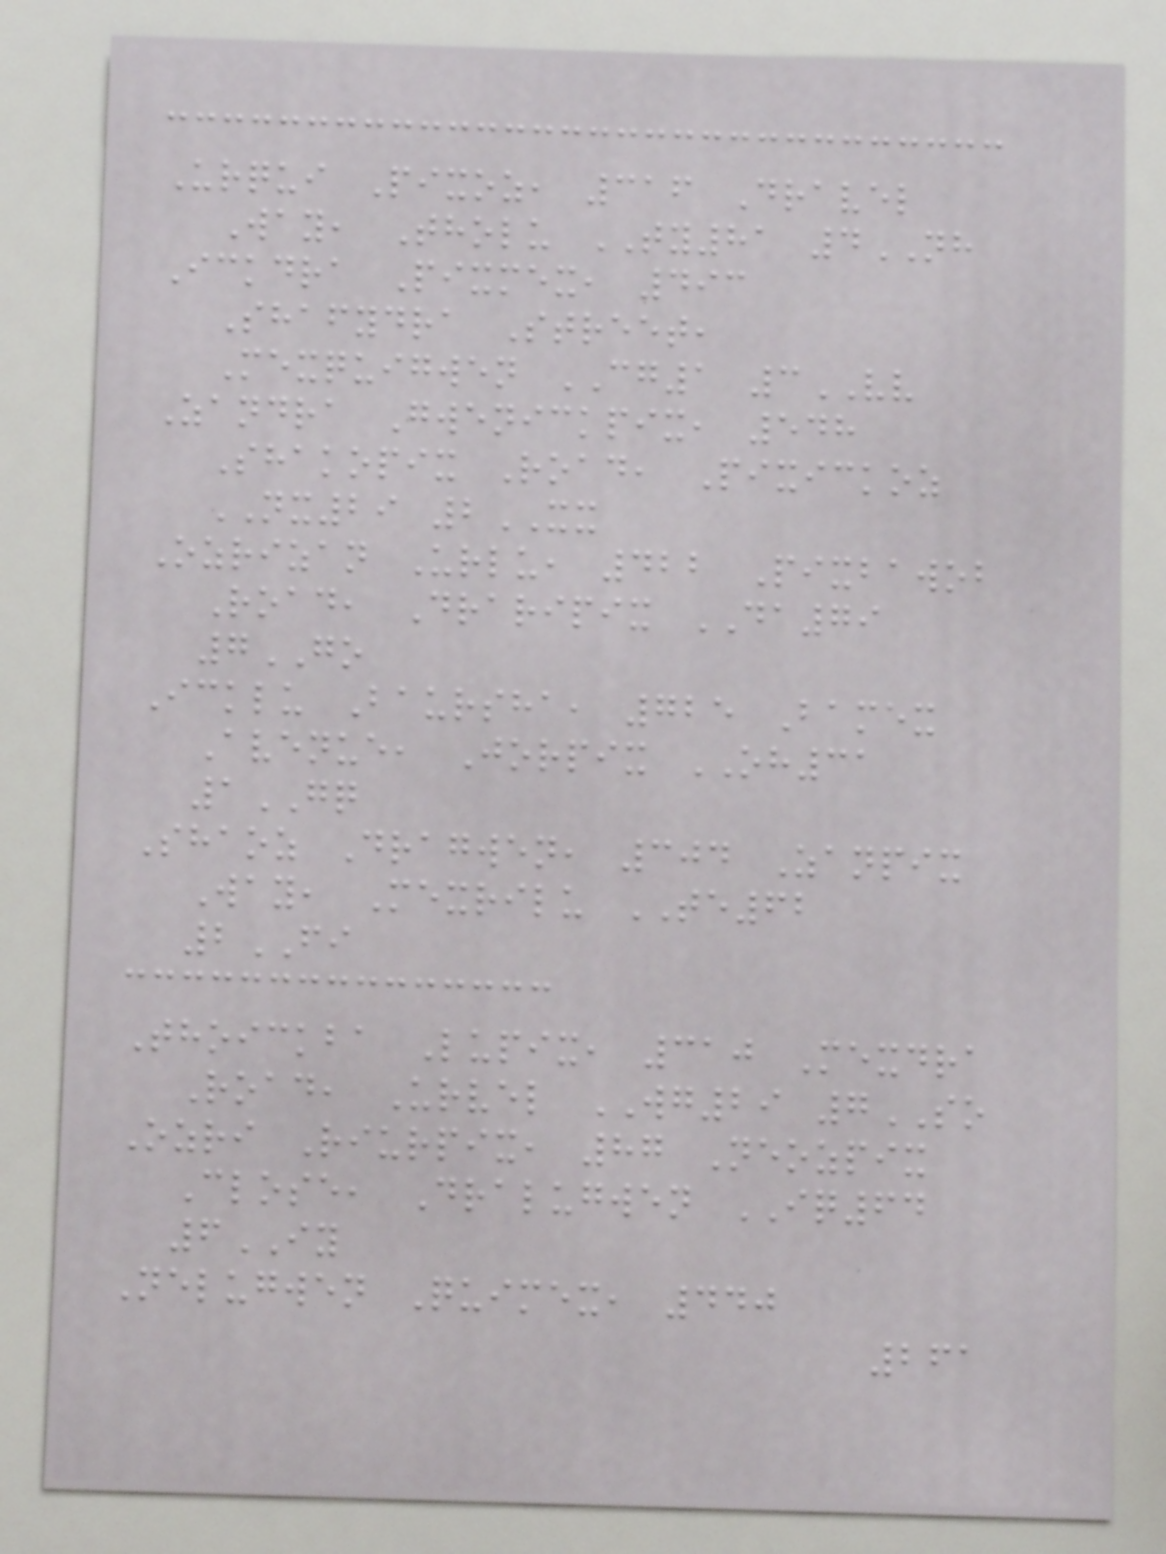Urqui Pixoz, 316 Dravel
Way, Tholu TY81 4NH
Ickdra Pixmex, 493
Shafydra Street,
Mexquigwen CG1 3VV
Zandra Gwenickpix, 548
Shakopix Road, Pixickoz
NX29 2XX
Ozrizan Urlu, 422 Pixbawob
Road, Draripix DA79
7GO
Icklu Baursha, 725 Bamex
Avenue, Jorpix OH31
1GQ
Shaoz Dragwen, 304 Zanpix
Way, Mexrilu TE62
2FI
Thoickba Lupix, 310 Mexdra
Road, Urvel WG29 7SO
Ozri Riurpix, 87 Neozpix
Close, Dralugwen IQ64
6IY
Nelugwen Quimex, 440
261
